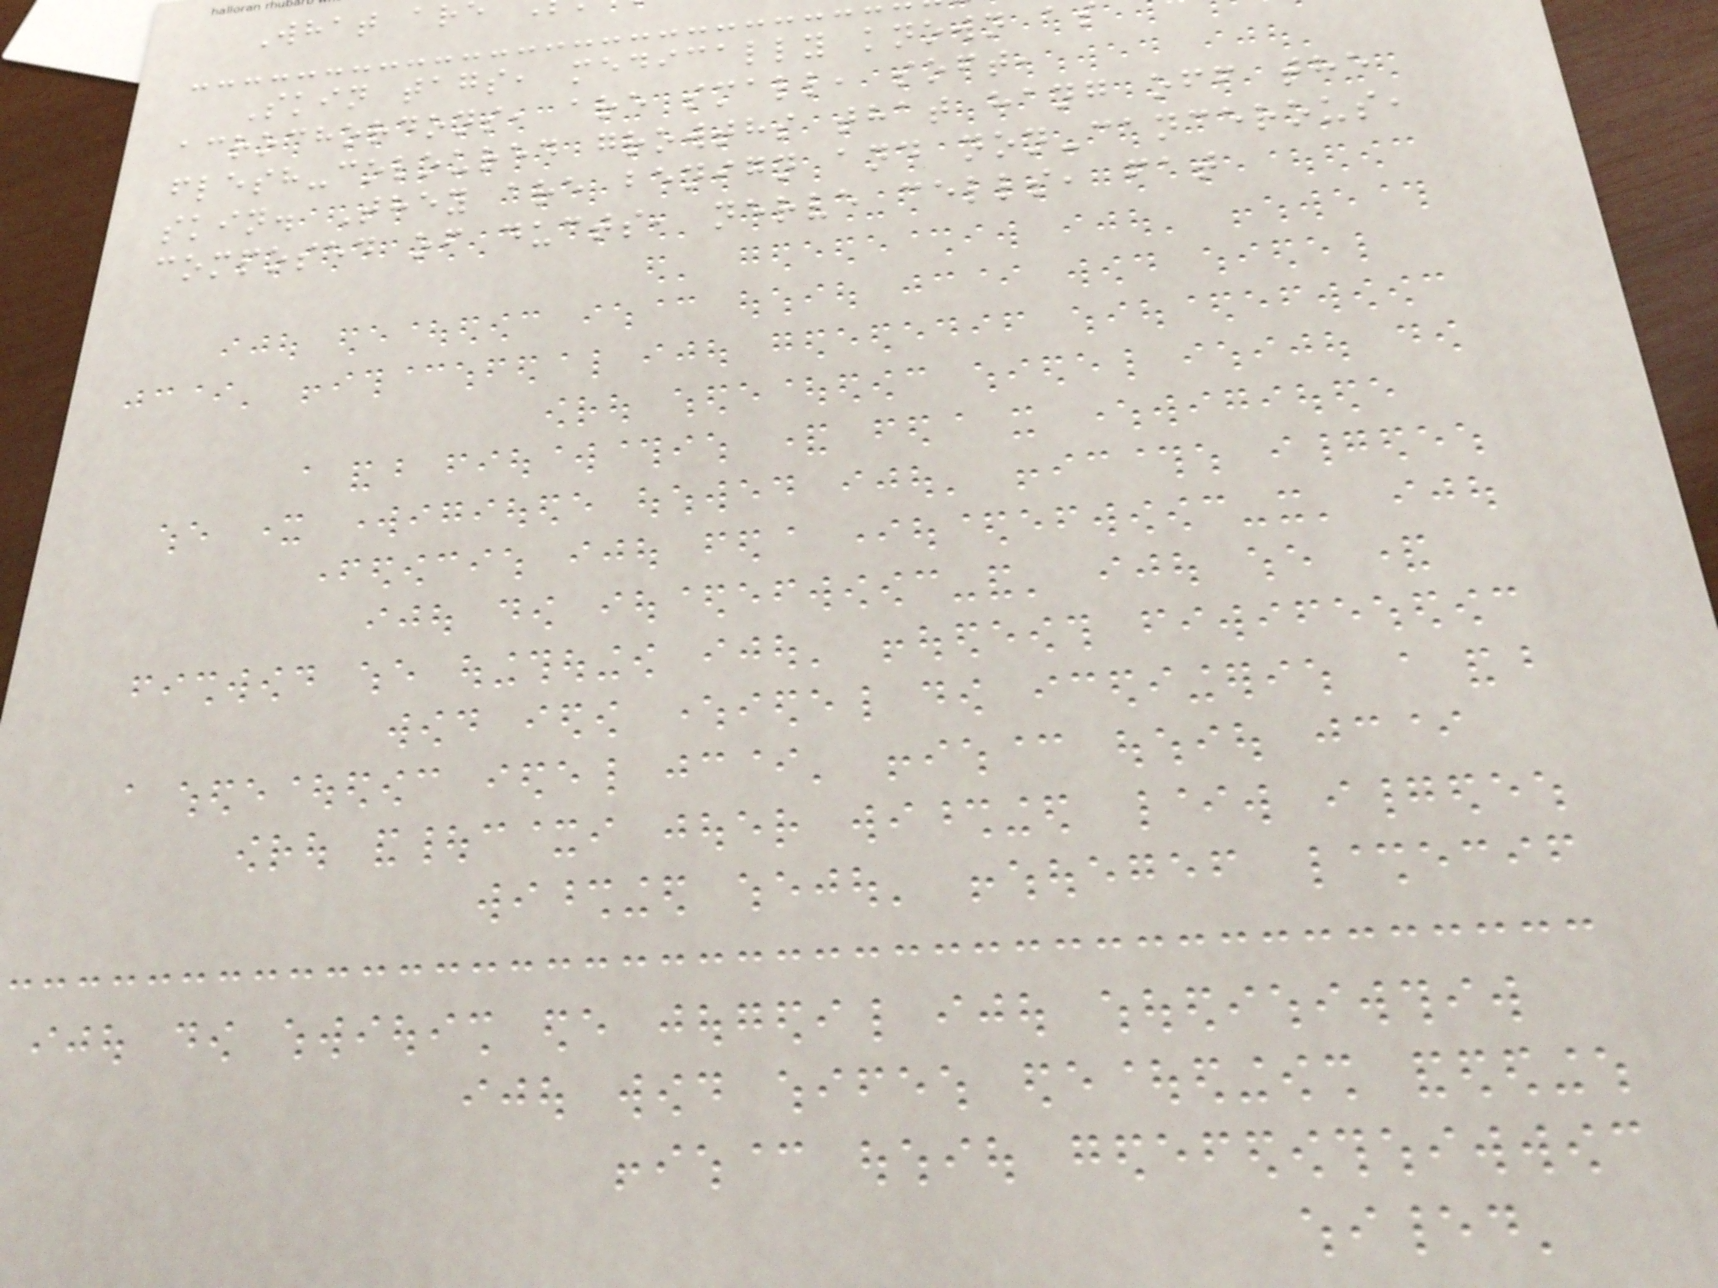What ar
Skin tags, medically known a
acrochordons, are small, soft,
flesh-coloured growths that hang off the
skin. They are benign and non-cancerous,
composed of ducts, nerve cells, fat
